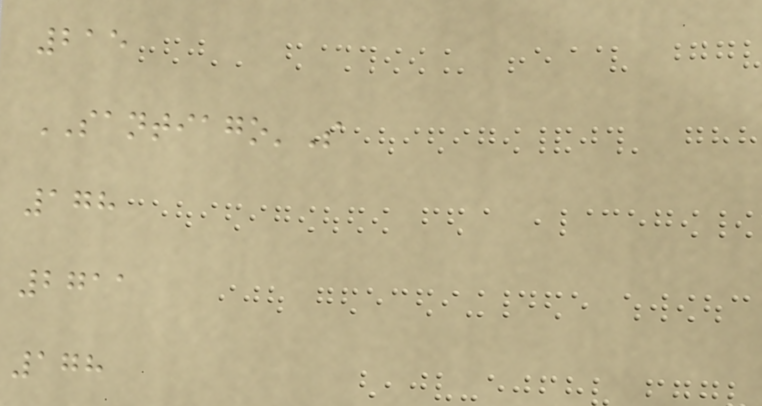215
SANTIAGO'S
178
2711
178
